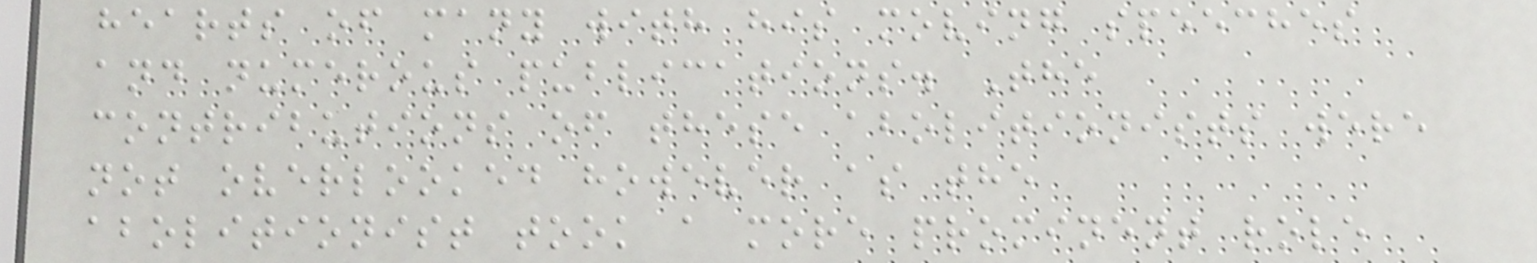hearts of many with his moving speeches
and numerous publications. The
contributions of these abolitionists were
not overlooked however as the
abolitionist took a more prominent role
